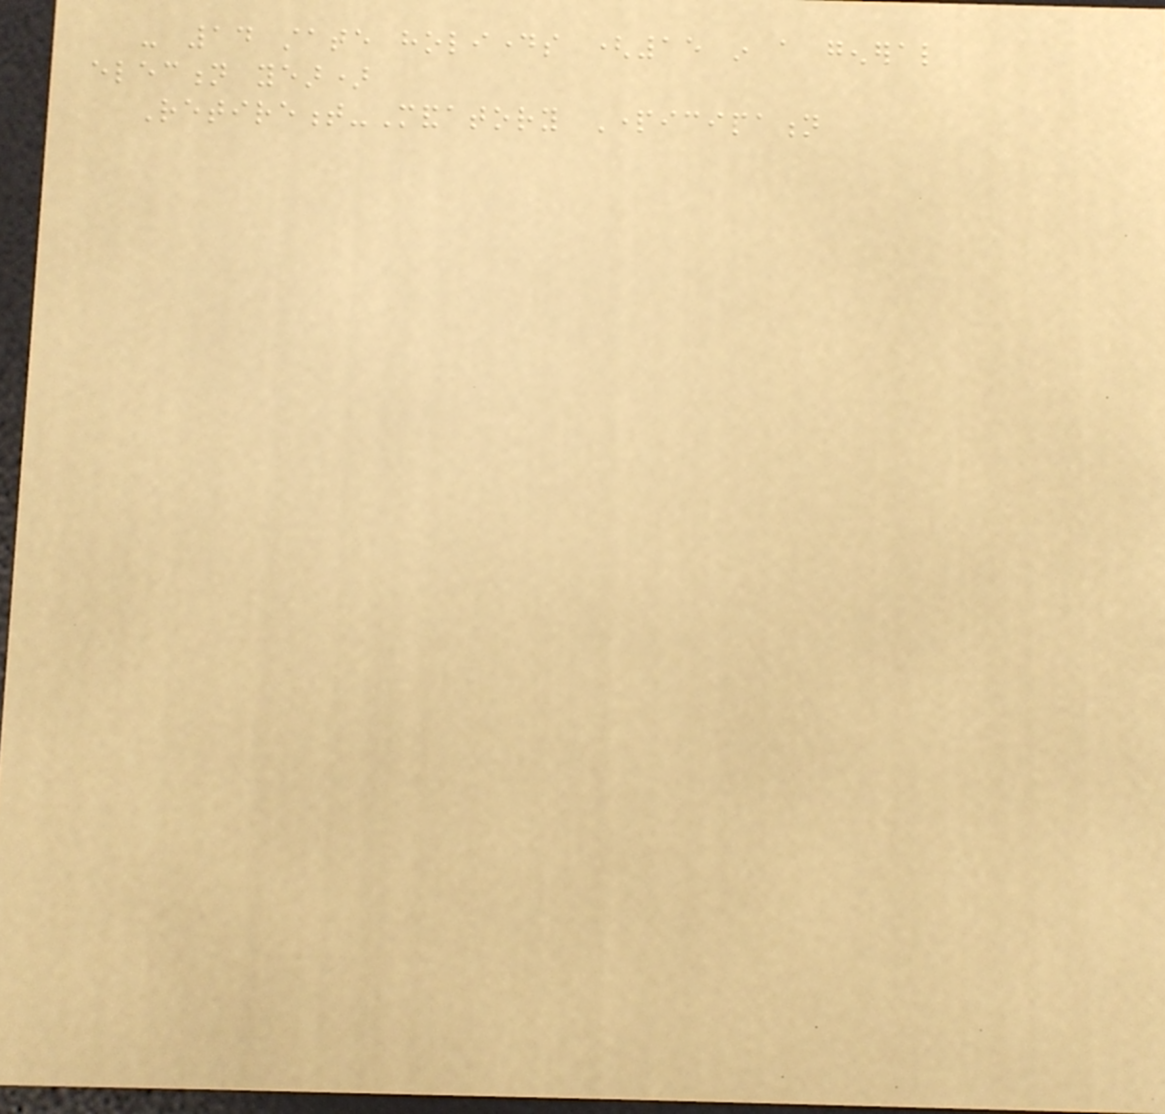- 14 state holidays (15 in a general
election year)
Retirement-Mandatory Participation
